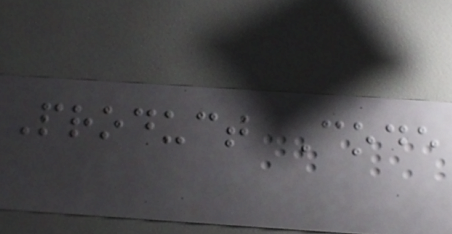Product Code
